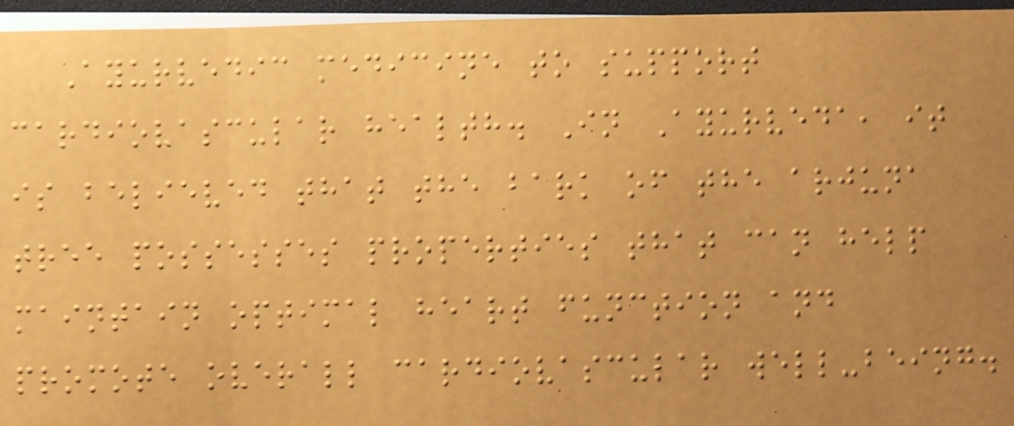Ayurvedic medicine to support
cardiovascular health. In Ayurveda, it
is believed that the bark of the arjuna
tree possesses properties that can help
maintain optimal heart function and
promote overall cardiovascular well-being.
